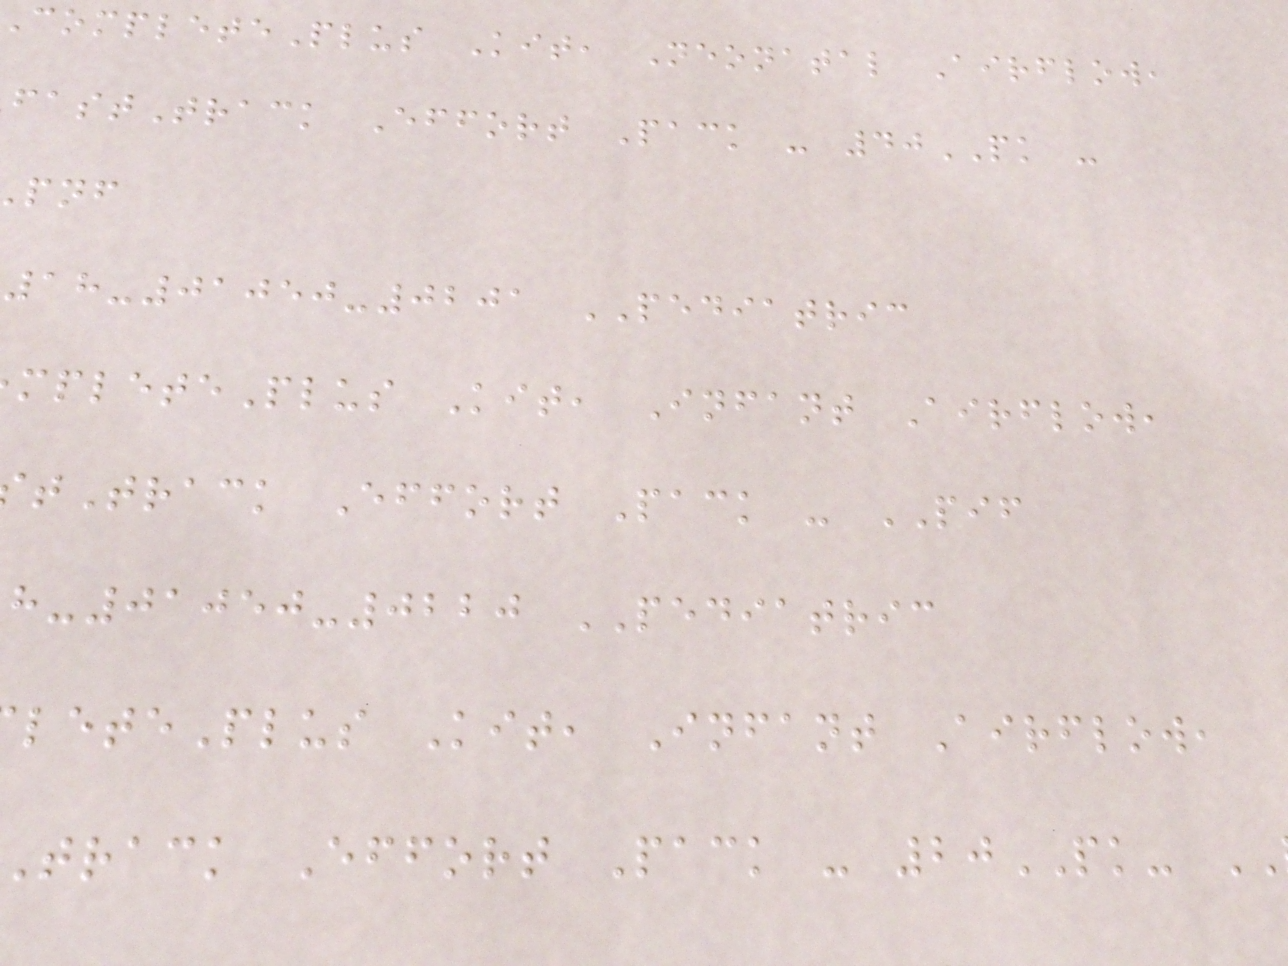ompletePlus Kit, Neonatal Airflow,
astTrack Effort Pack - 40PK -
18-01050-0201 PEDIATRIC
mpletePlus Kit, Infant Airflow,
tTrack Effort Pack - PIF
-01050-0220 PEDIATRIC
letePlus Kit, Infant Airflow,
track Effort Pack - 20PK-
